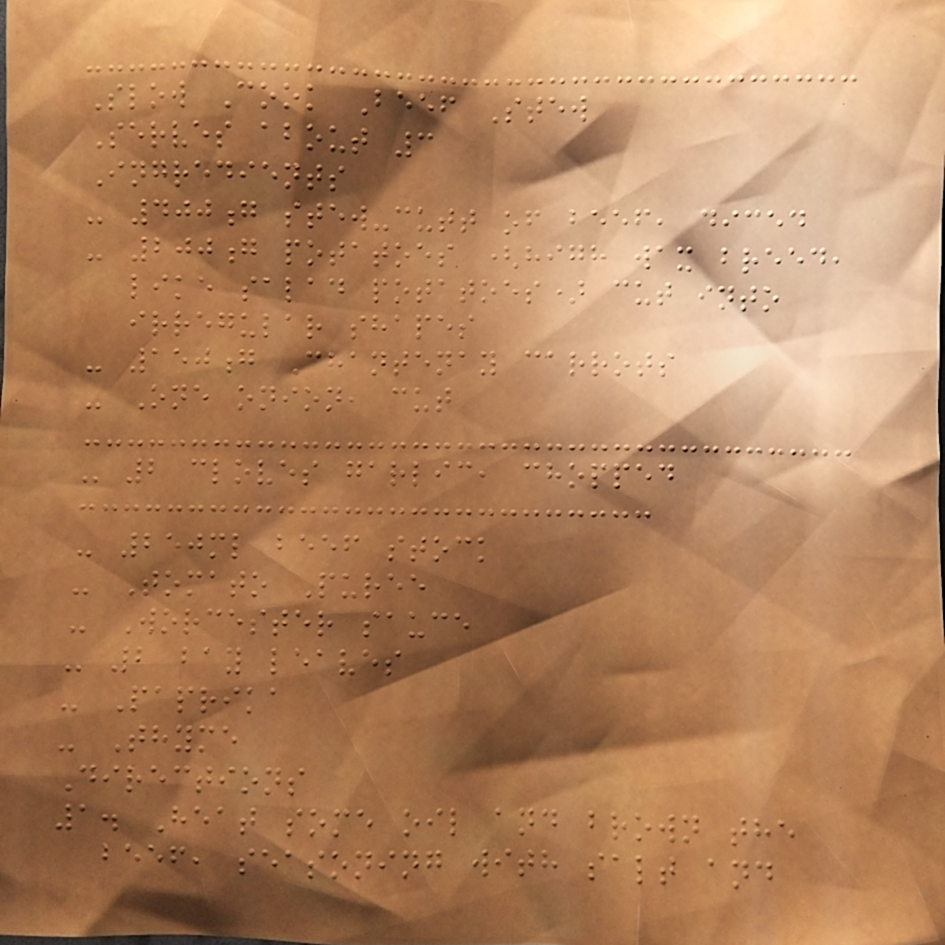Slow Cook Beef Stew
Serves about 3
Ingredients
- 400g stew-cutt of beef, diced
- 200g potatoes (high wax breed,
like salad potatoes) cut into
irregular shapes
- 150g Chantenay carrots
- One onion, cut
- 2 cloves garlic, chopped
- 250ml beef stock
- Tomato Puree
- Worcester sauce
- 2 bay leaves
- Paprika
- Thyme
Directions
1. Heat some oil and brown the
beef, seasoning with salt and
